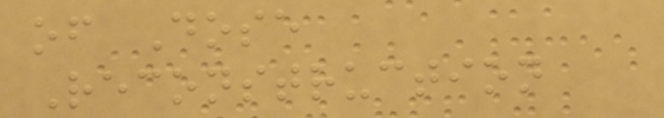of Dose
Reconstruction
